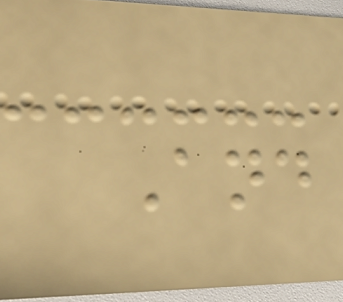And
